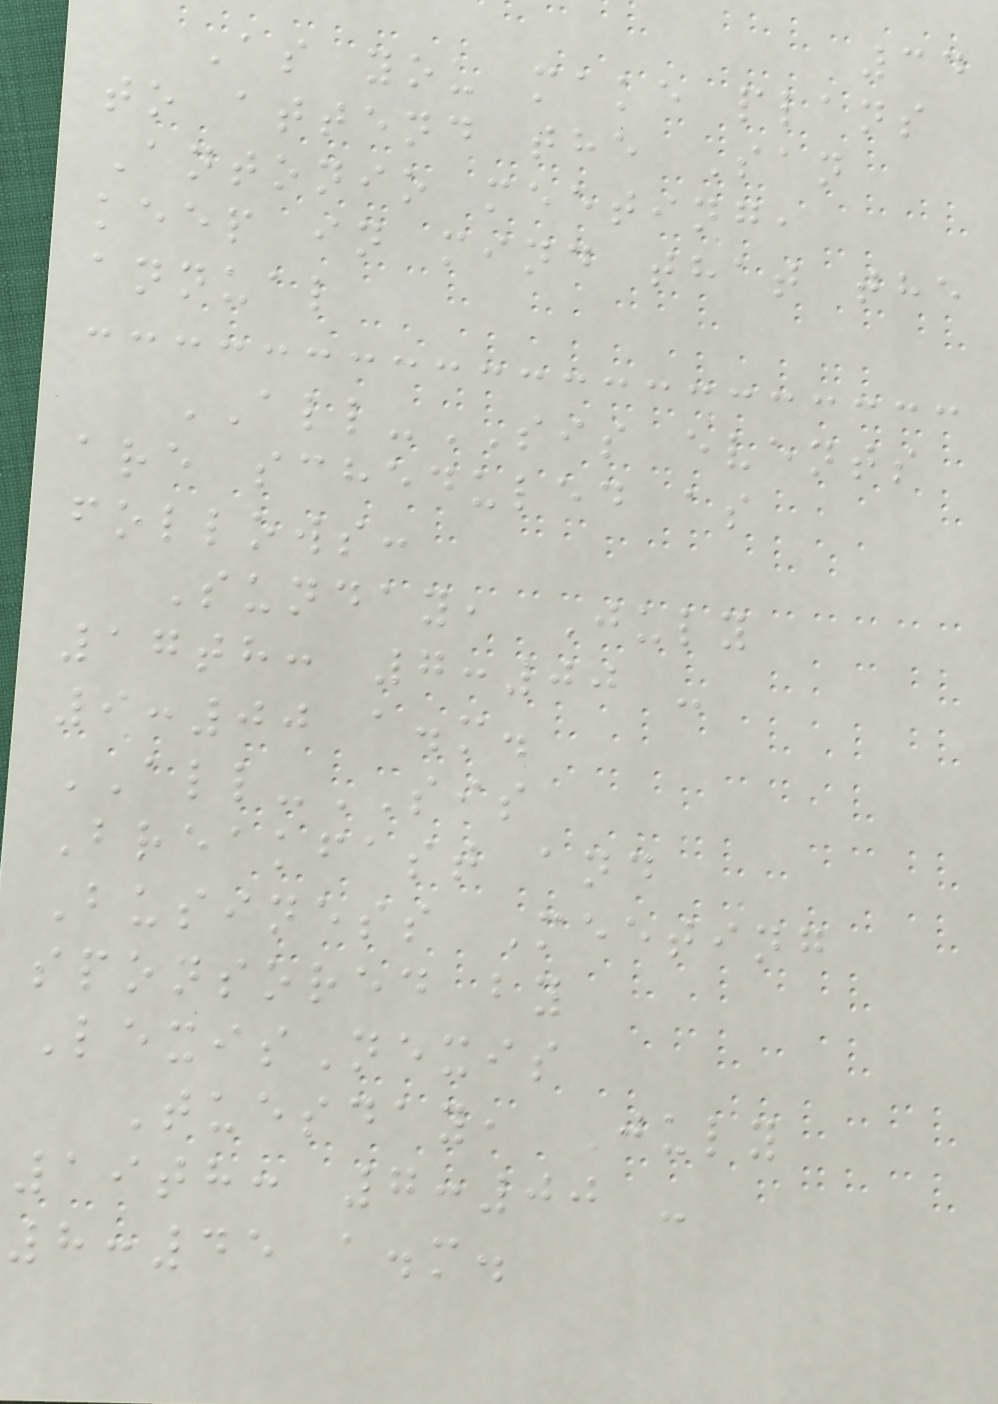34
As you make plans
to attend the San
Antonio meeting,
keep in mind that the
annual
ALL-SIS events
are scheduled as
follows:
Sunday, July
17th: 7:00 -
9:00 a.m.
ALL-SIS
Breakfast and
Business Meeting
sponsored by
LexisNexis
Tuesday, July
19th: 7:00 -
8:45 a.m.
